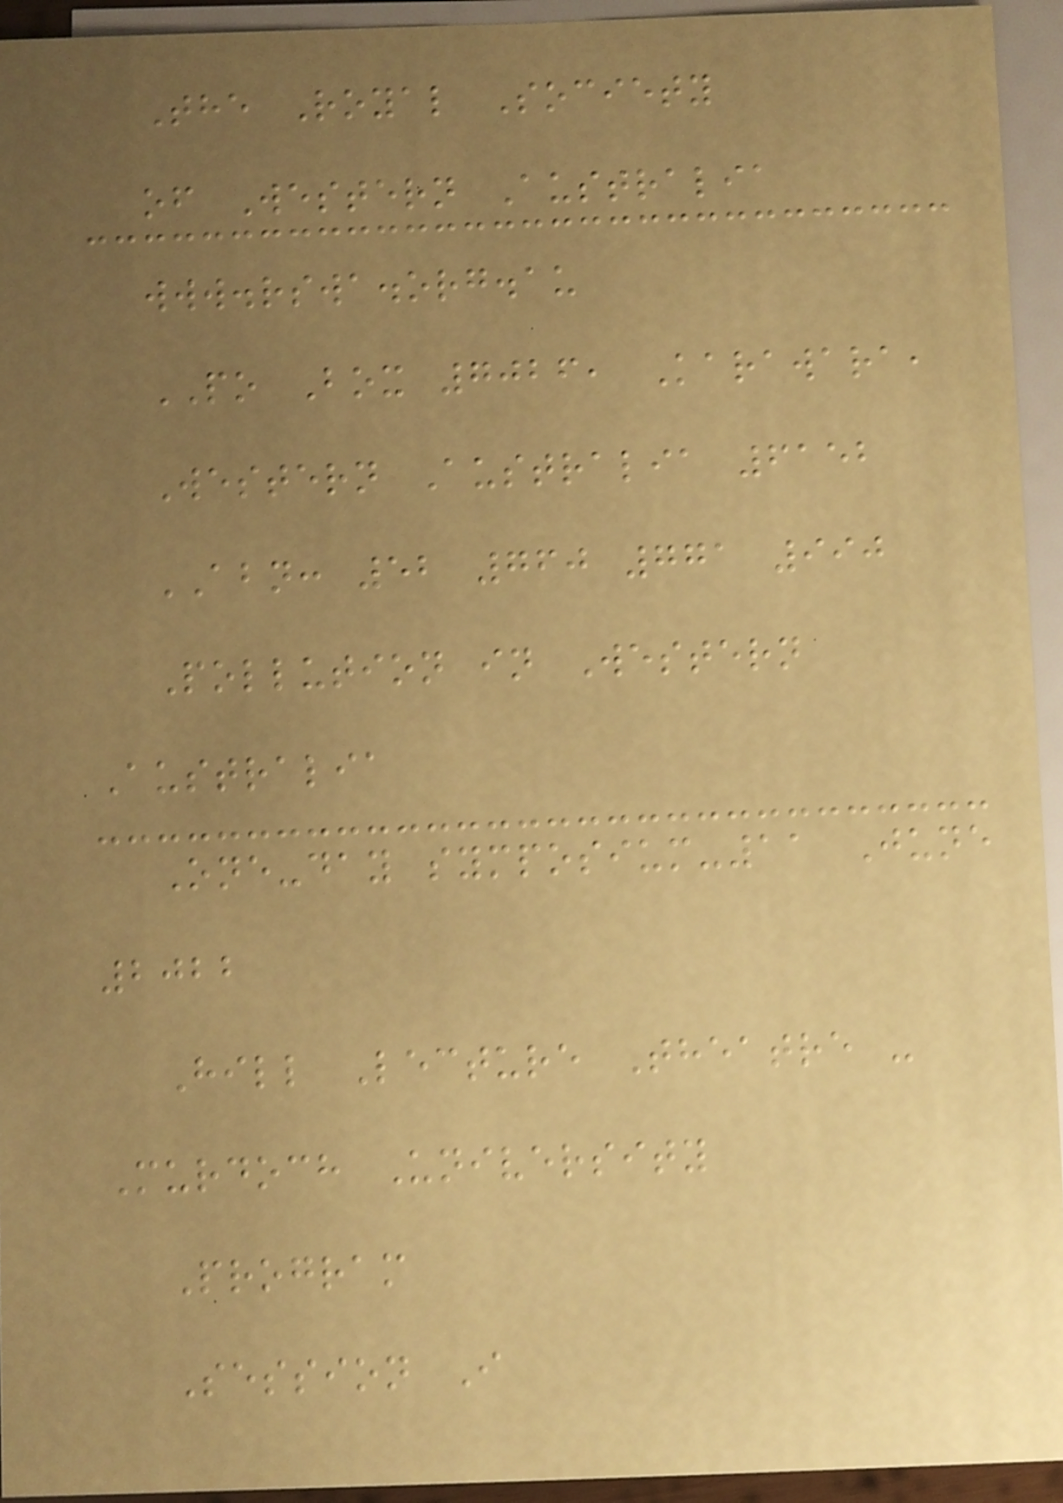The Royal Society
of Western Australia
www.rswa.org.au
PO Box 7026, Karawara,
Western Australia 6152
ABN: 52 760 771 990
Pollution in Western
Australia
One-day symposium-11 June
2022
Hill Lecture Theatre -
Murdoch University
Program
Session I
